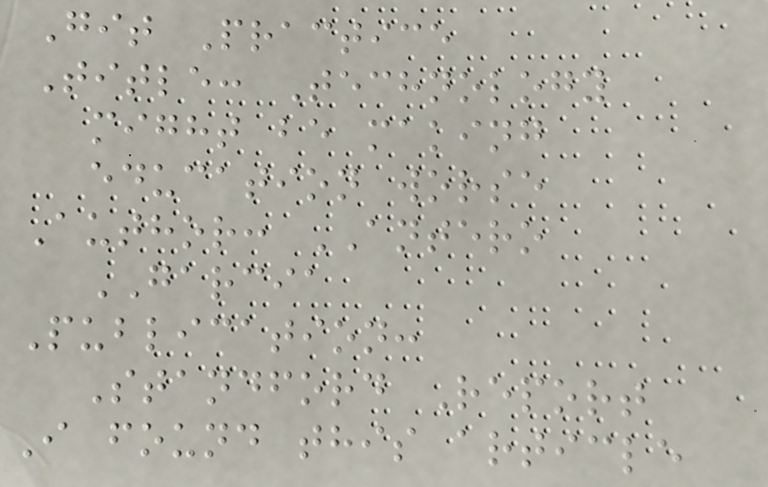Git Practice
Title: Technology
might be making
education worse
Author: ANTERO
GARCIA
Publication:
Standford Report
I found this article
